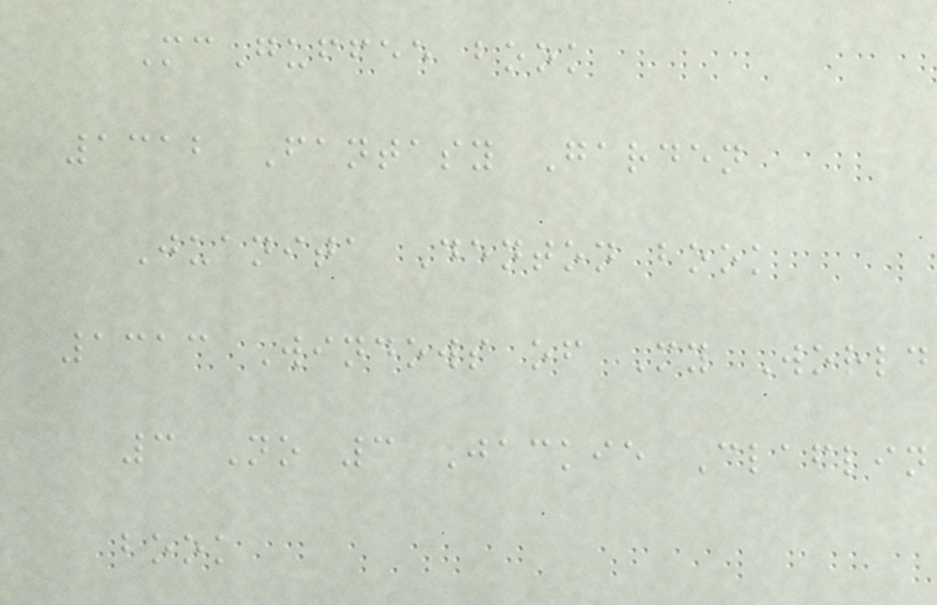McGuffee book
1312 Fantasy Garden
Juanita Denton book
1313 Windows of My World
3 No 3 Jackie Claflin
book
